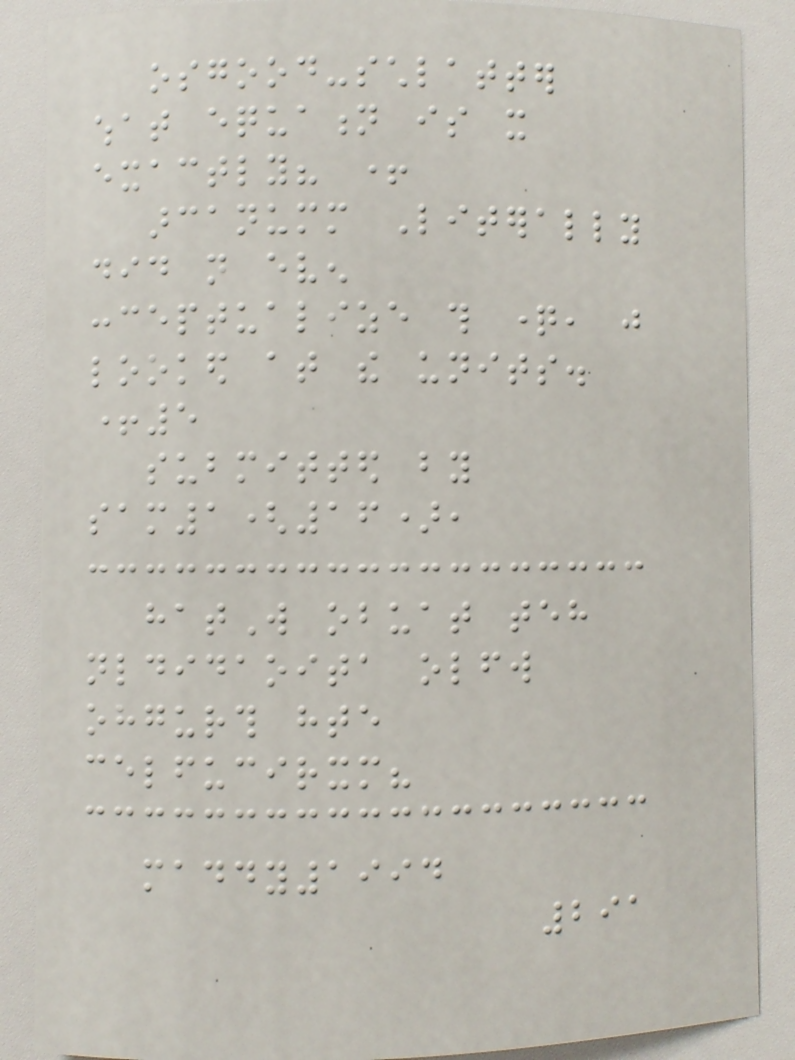osgood-schlatter
what equation is it
exactly? +
arcanumm Literally
did not even
conceptualize this question, just
looked at the units.
+5
submitted by
sam1(16),
hatW obuat teh
nldidaoita olfw
ohgurth hte
celfucirxm?
maddy1994
291
